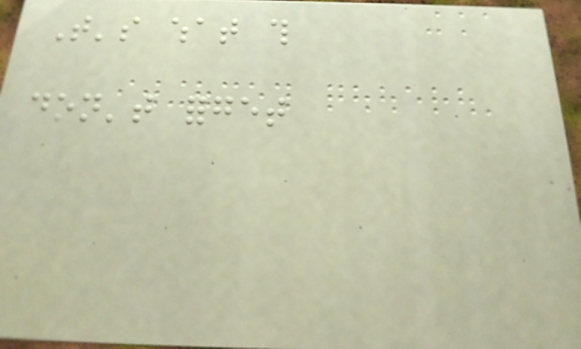That's what this
don't forget
